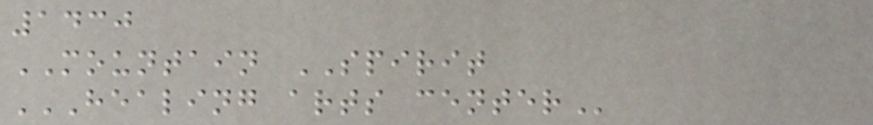1430
MOUNTAIN SPIRIT
HEALING ARTS CENTER
